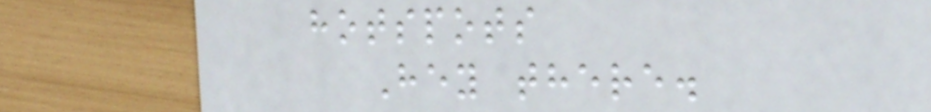hotspots
Hey there.
